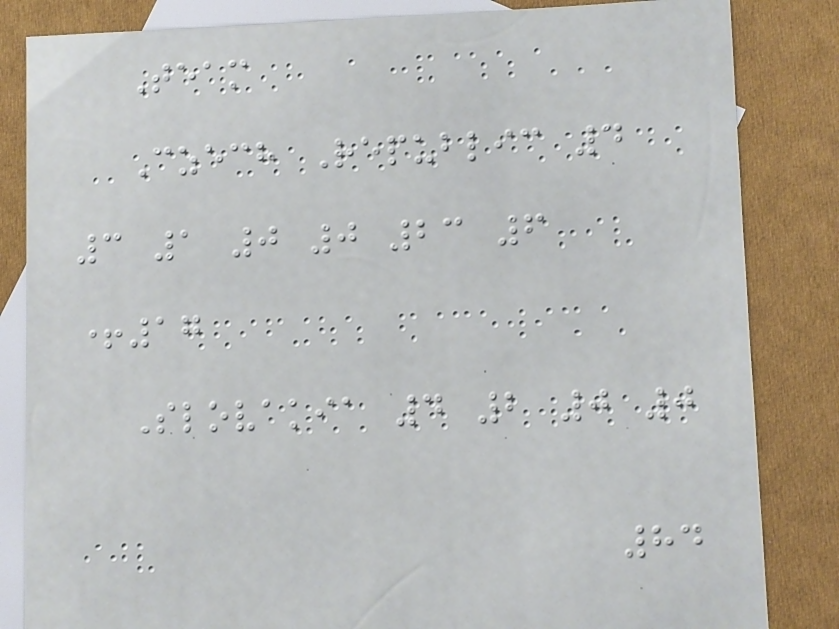Team
Czech Republic 4
3 1 0 0 23 6
+17
Slovakia 4 2 0 0
84
